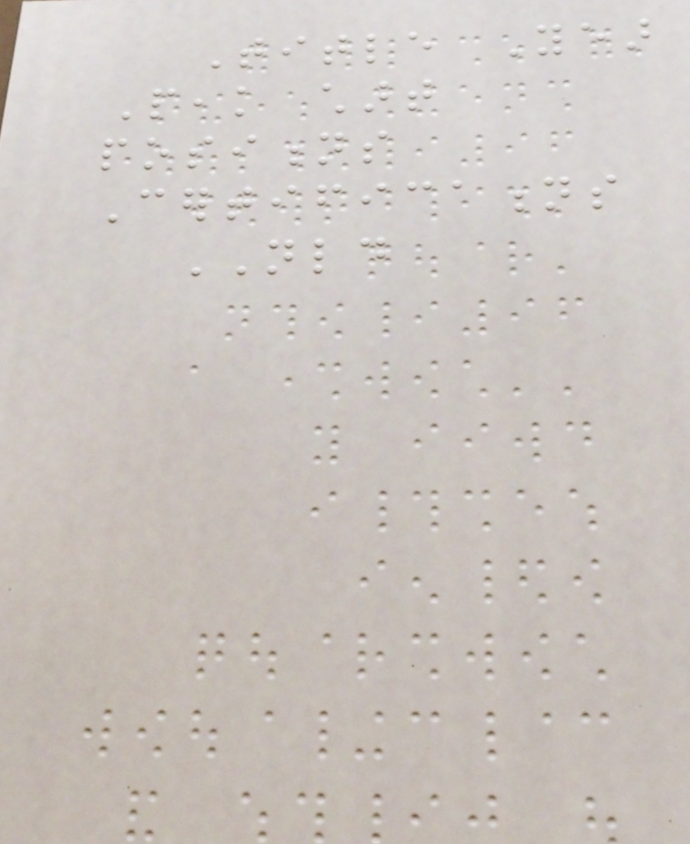Title Year
Peak chart
positions
Certifications
NLD
